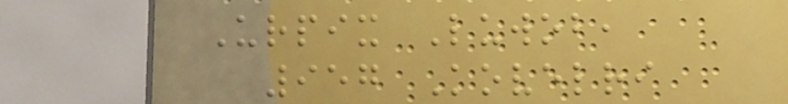Urpix Luwob,
957 Kovelri
